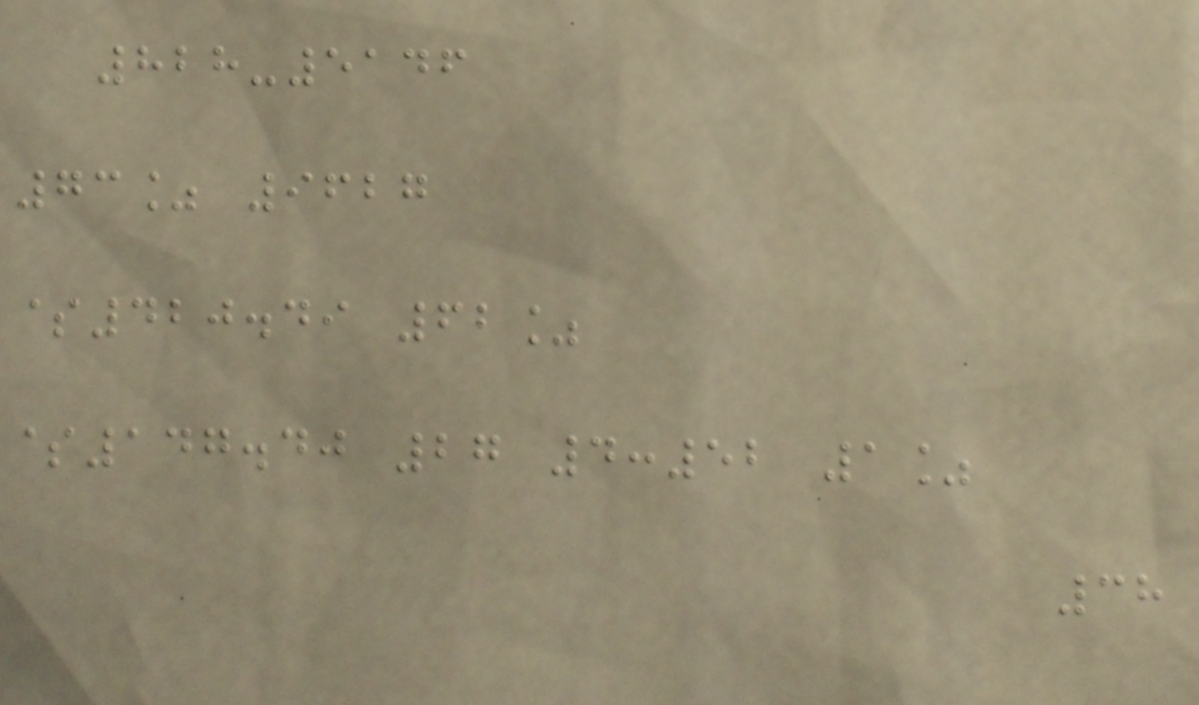828-5146
73% 9627
$420.49 62%
$147.40 27 4:52 1%
38
